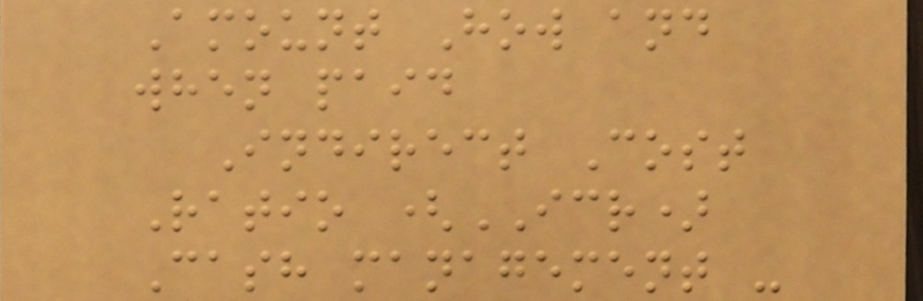Amount How and
when paid
Indirect Cost
Ratio (ICR)
Cash management -
